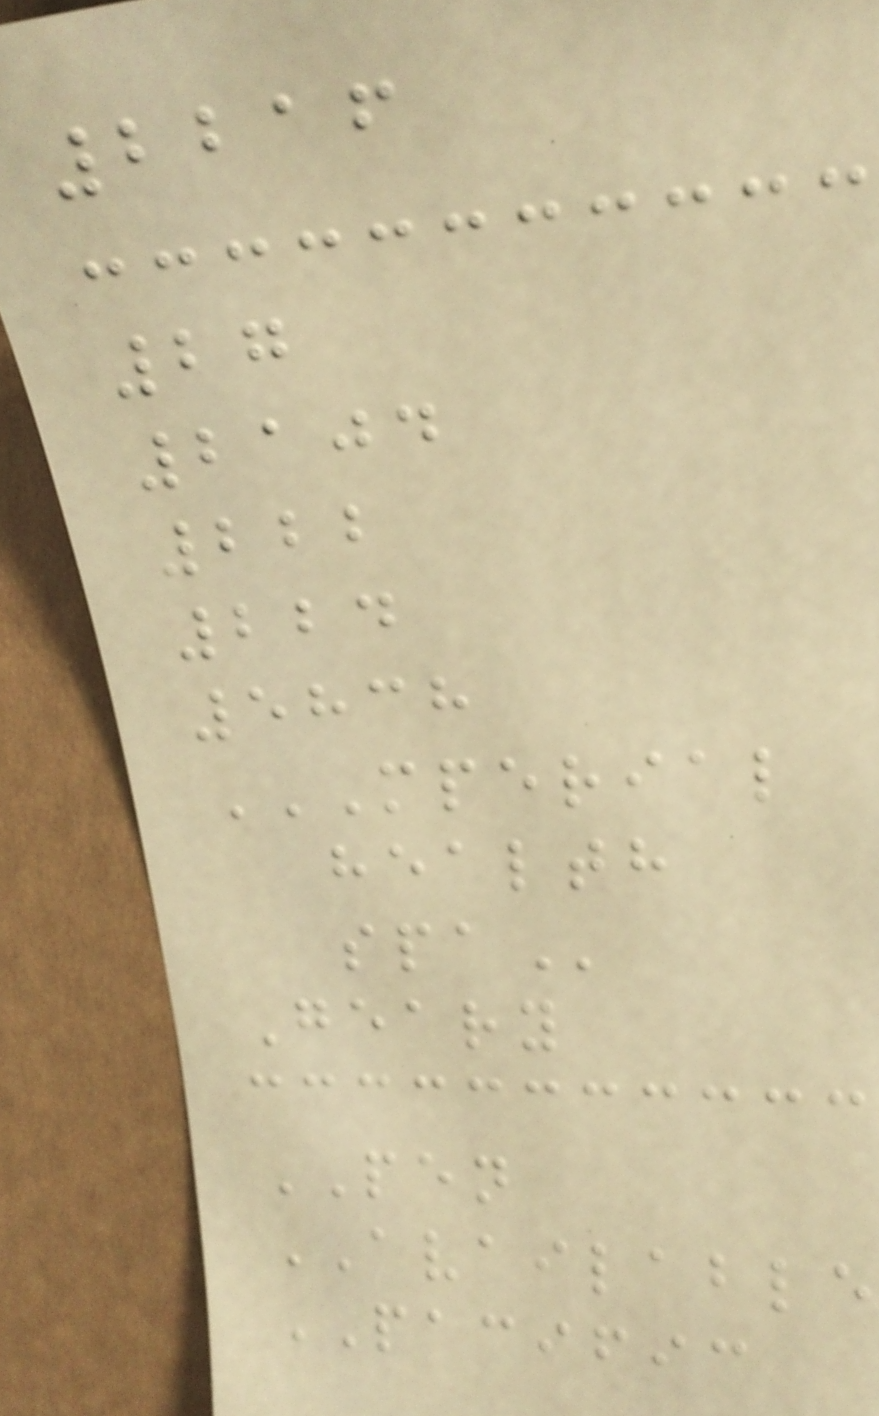2216
27
2104
222
224
5838
MPERIAL
HEALTH
SPA
Geary
PEN
AVAILABLE
PACIFIC
